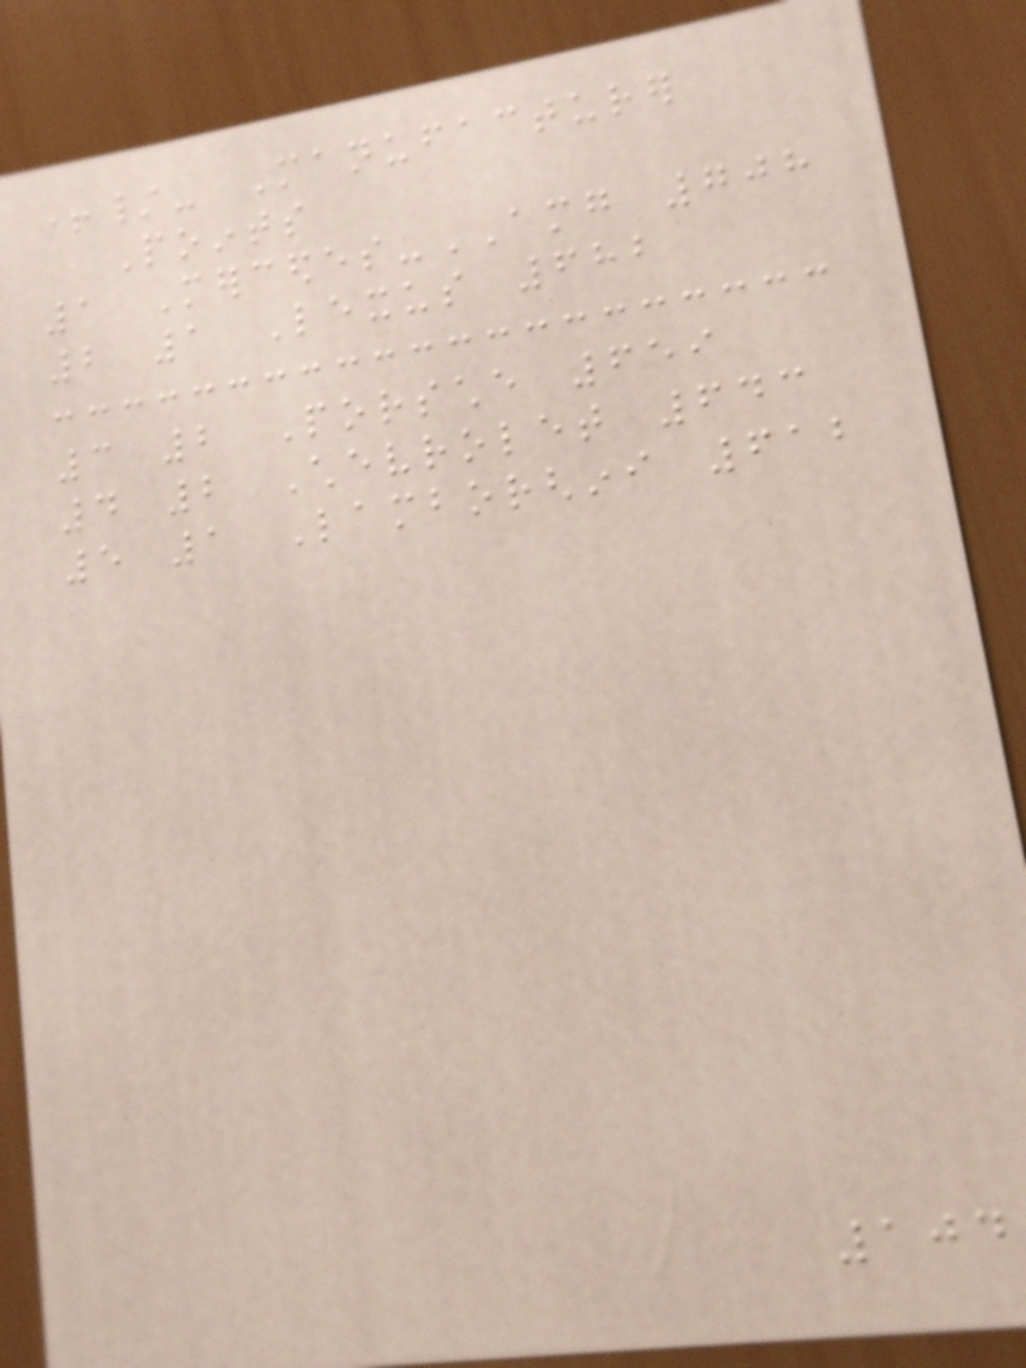+/- Manufacturer
Points
1 Mercedes-AMG 708
2 1 Lexus 682
3 2 Porsche 659
4 2 Chevrolet 643
5 1 Lamborghini 612
104
